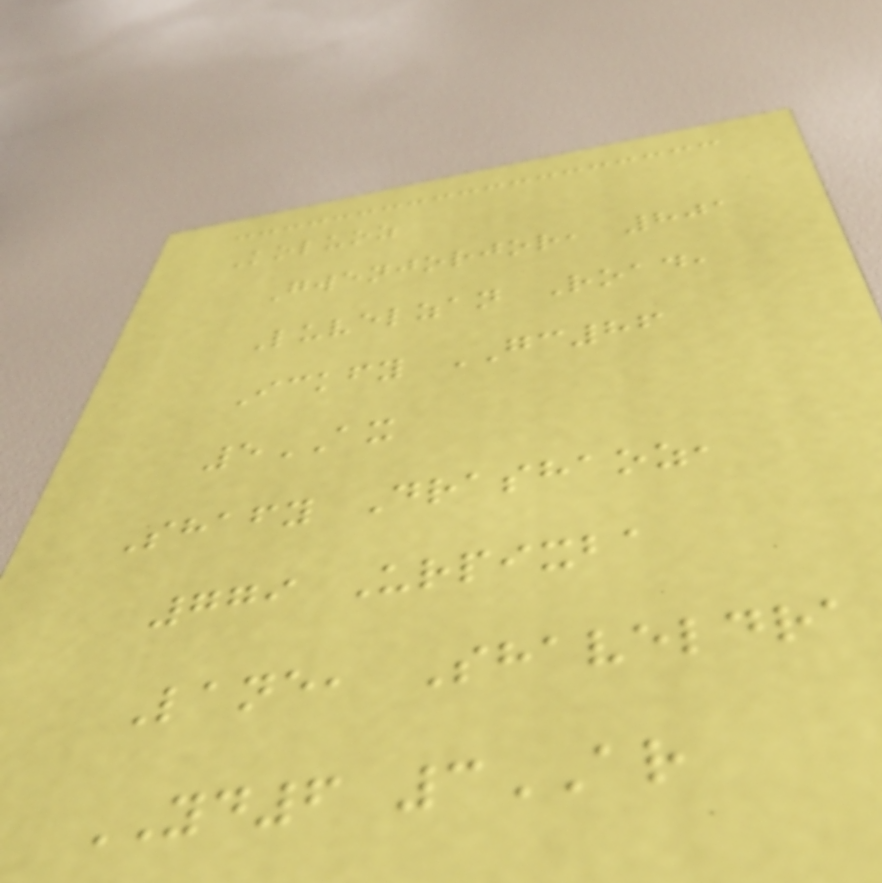Koluoz
Gwenjorjor, 801
Luvelzan Road,
Ickfy GC86
5AX
Shafy Drashaoz,
779 Urpixba
Lane, Shaveldra
YD6 3AR
